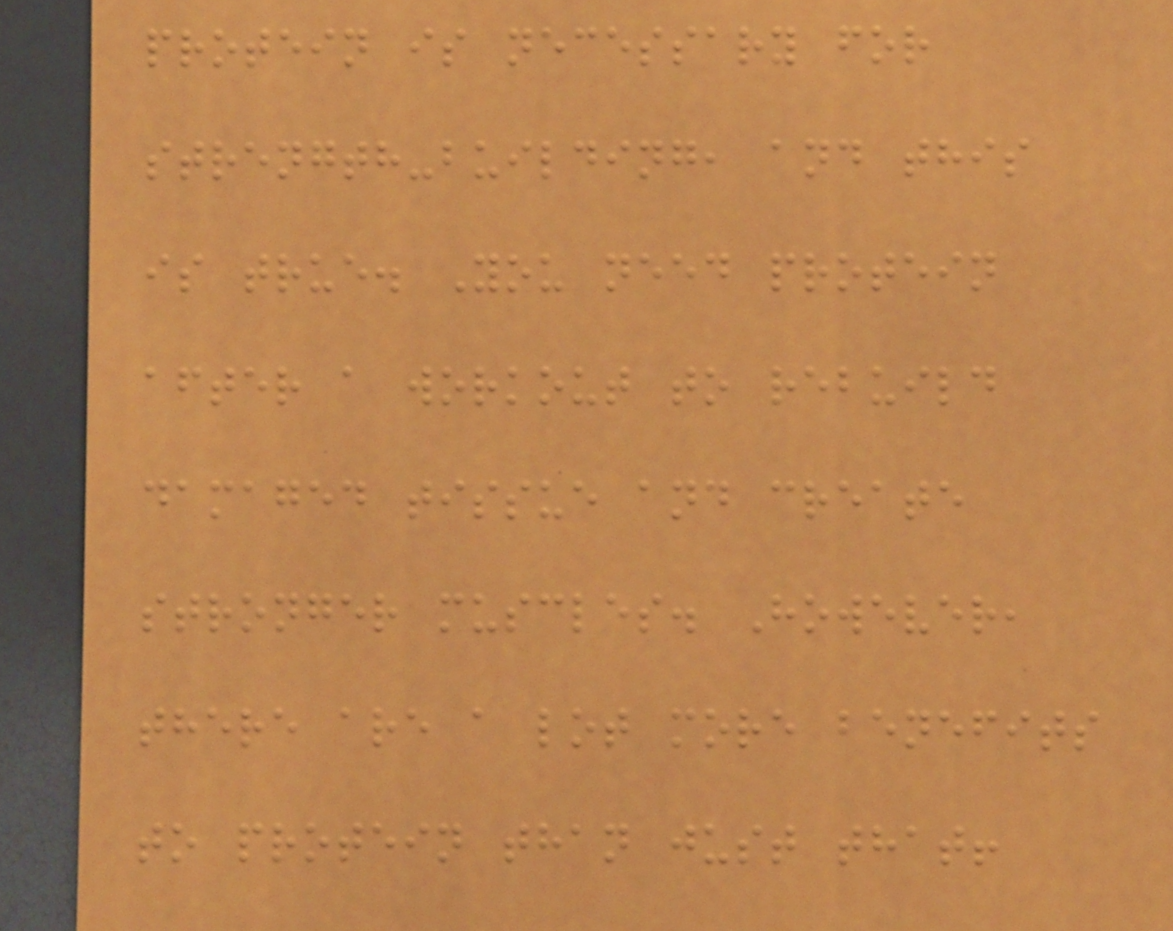protein is necessary for
strength-building, and this
is true. You need protein
after a workout to rebuild
damaged tissue and create
stronger muscles. However,
there are a lot more benefits
to protein than just that!
